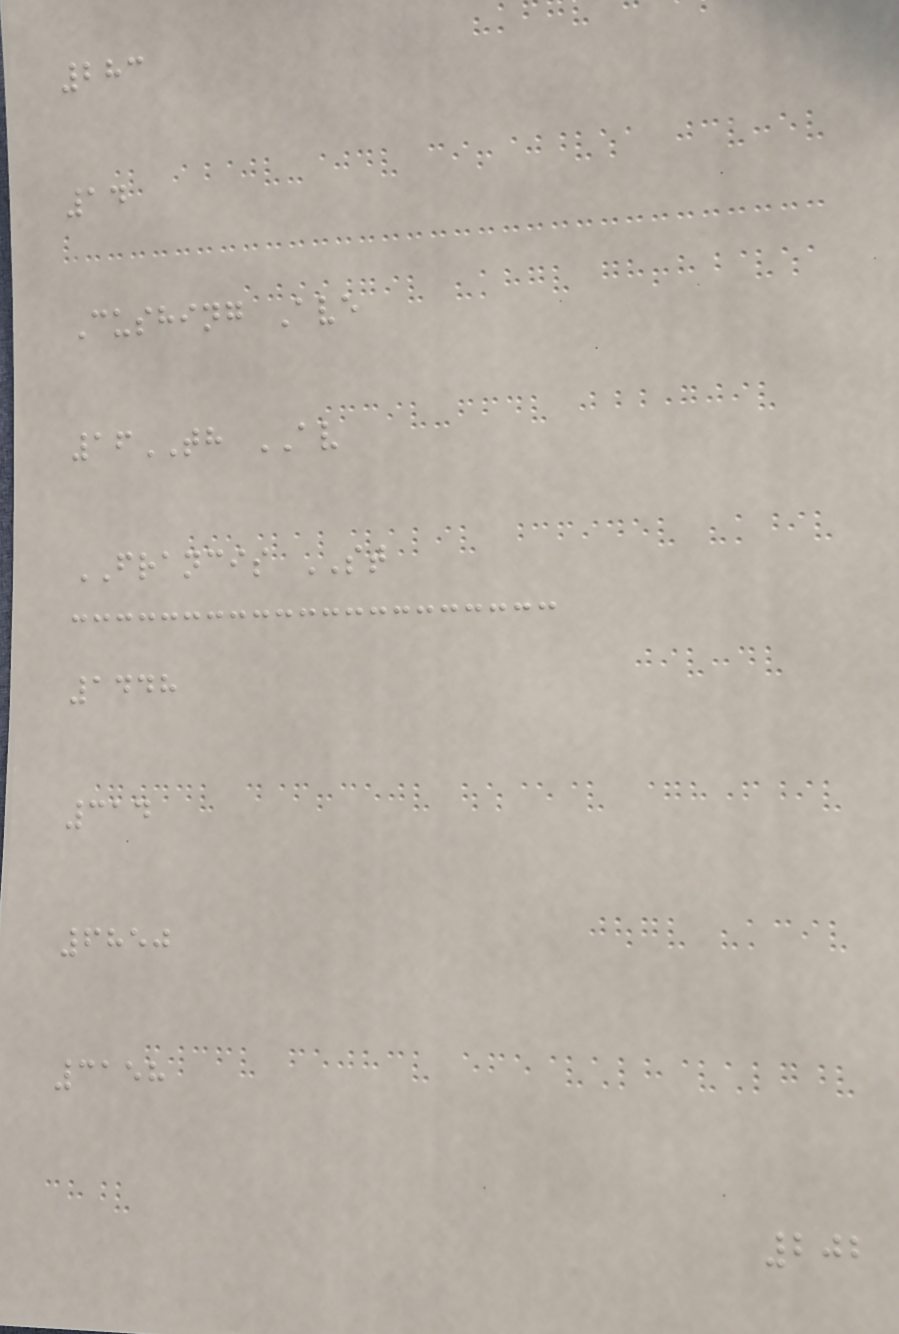283
14
Cushing Ave
16TH AV
FRANCIS ST
1448
314
6850
3158
202
